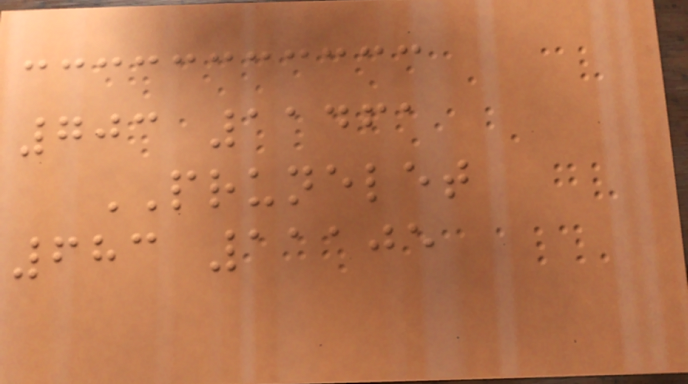703 11461
PRUNELET
683 11105
